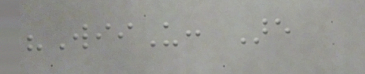"WiiU: Are
